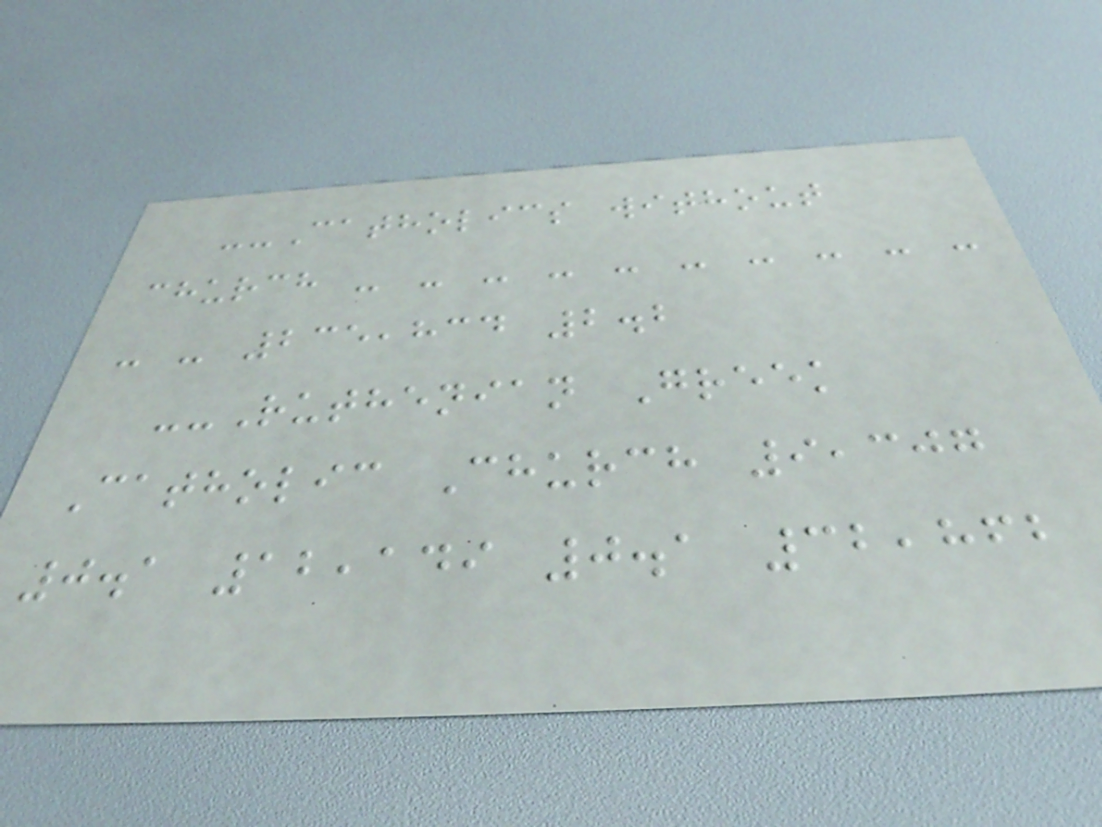--Catholics without
church - - - - - - - - - -
- - 235,834 2.2
--Ruthenian Greek
Catholic Church 9,307
0.1 12,149 0.1 32,862
